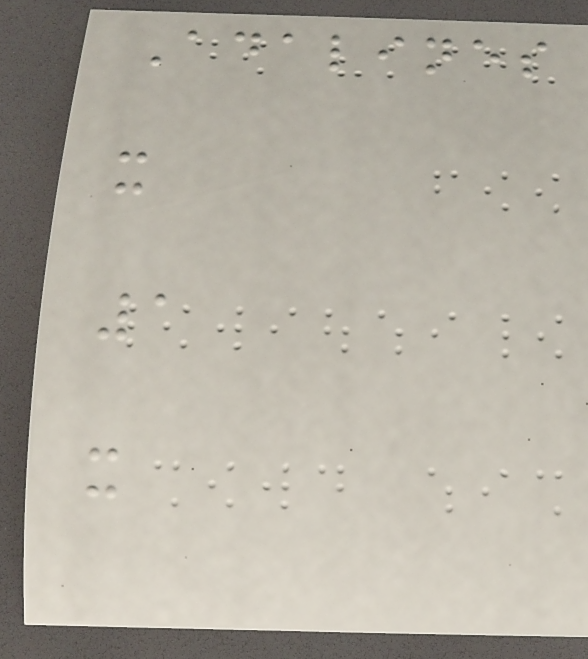Adalines
x
1
x
